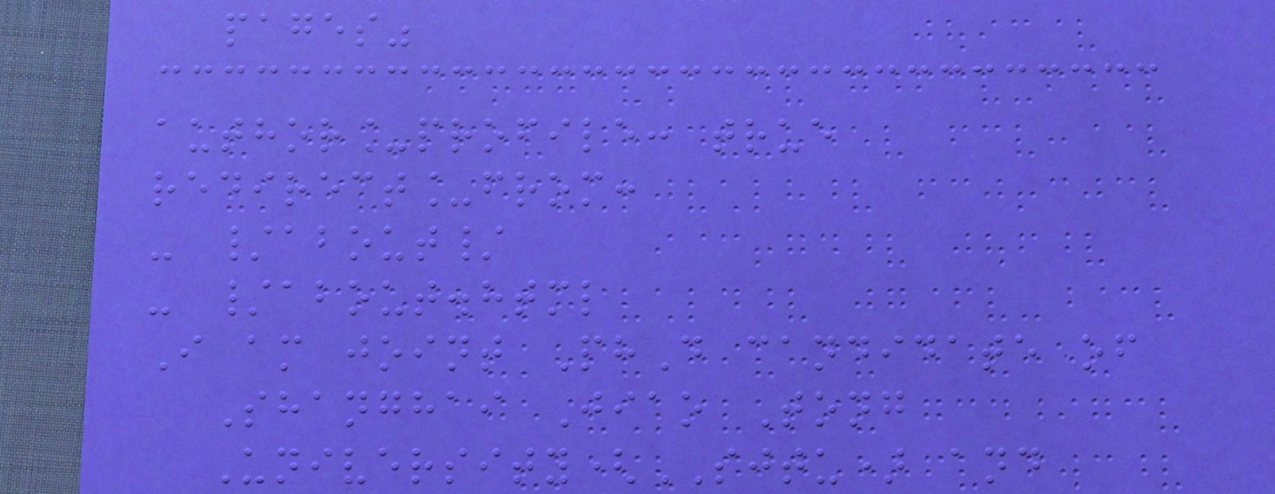pages"
author_profile: true
redirect_from:
- /about/
- /about.html
I am joint PhD candidate of
Shanghai Jiao Tong
University(SJTU) and
